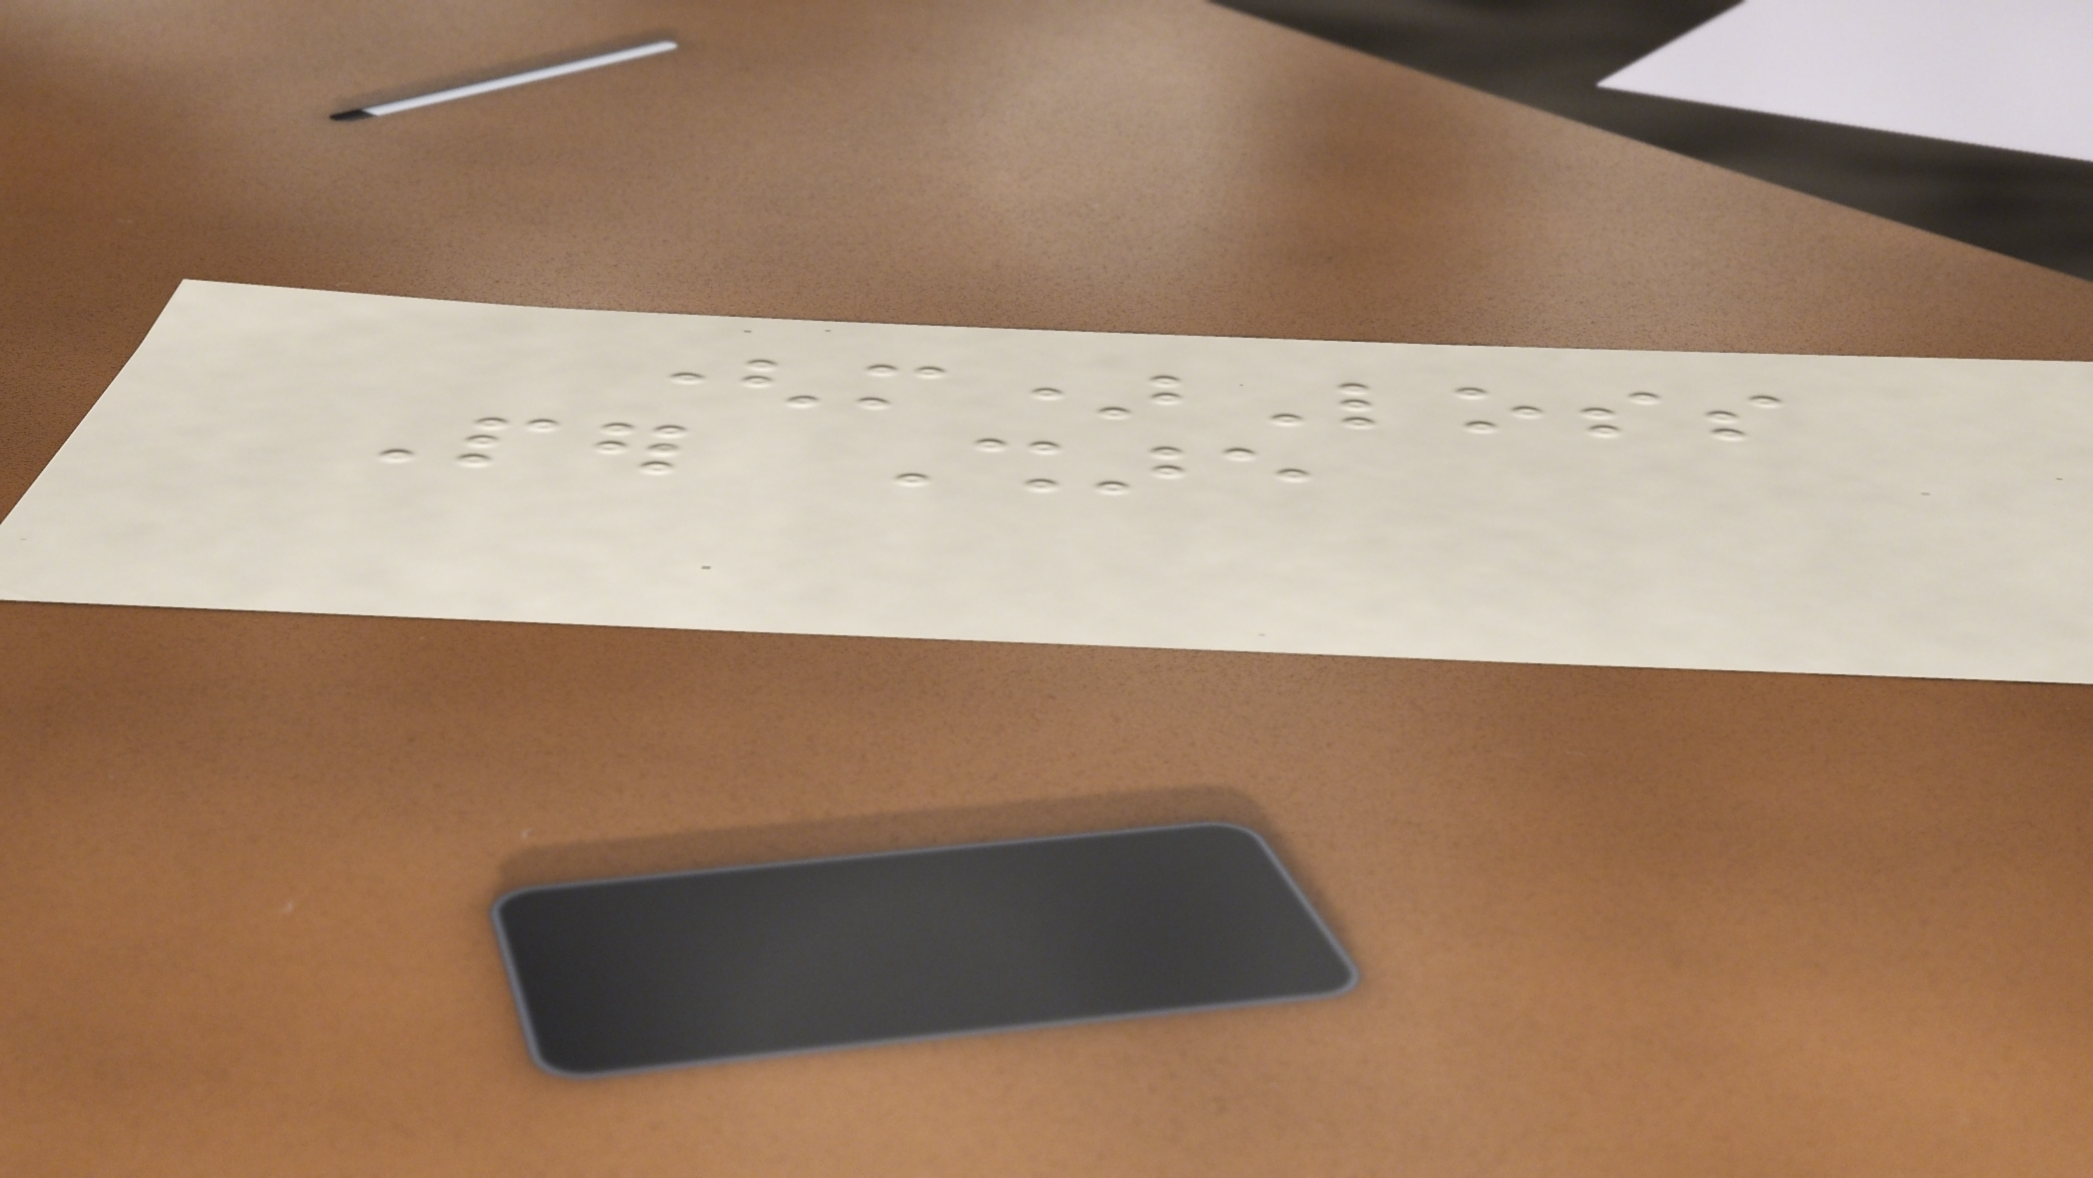(m)Loss
Per Share
